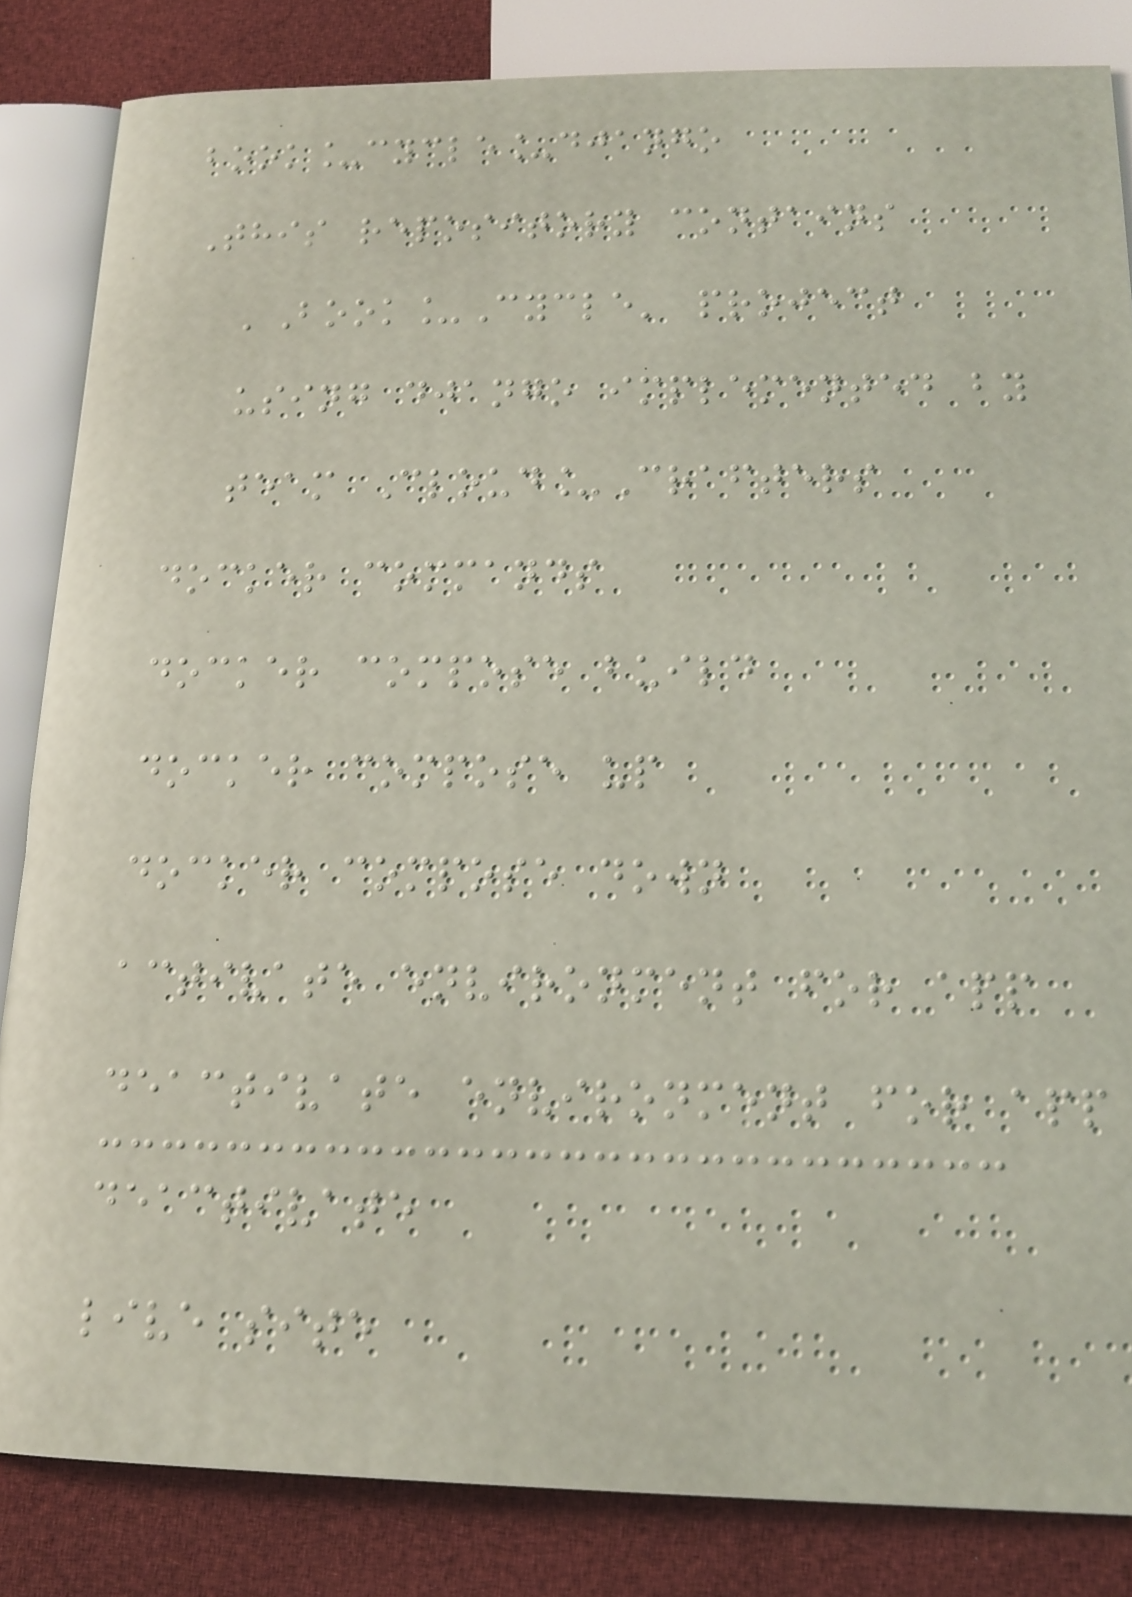book_cycle_django
This repository contains
'Book_Cycle' project
using django implemented by
team Cloud_Crafters
docker commands
docker compose build
docker compose up
docker compose down
activate environment for app
deactivate environment for app
deactivate
live site
